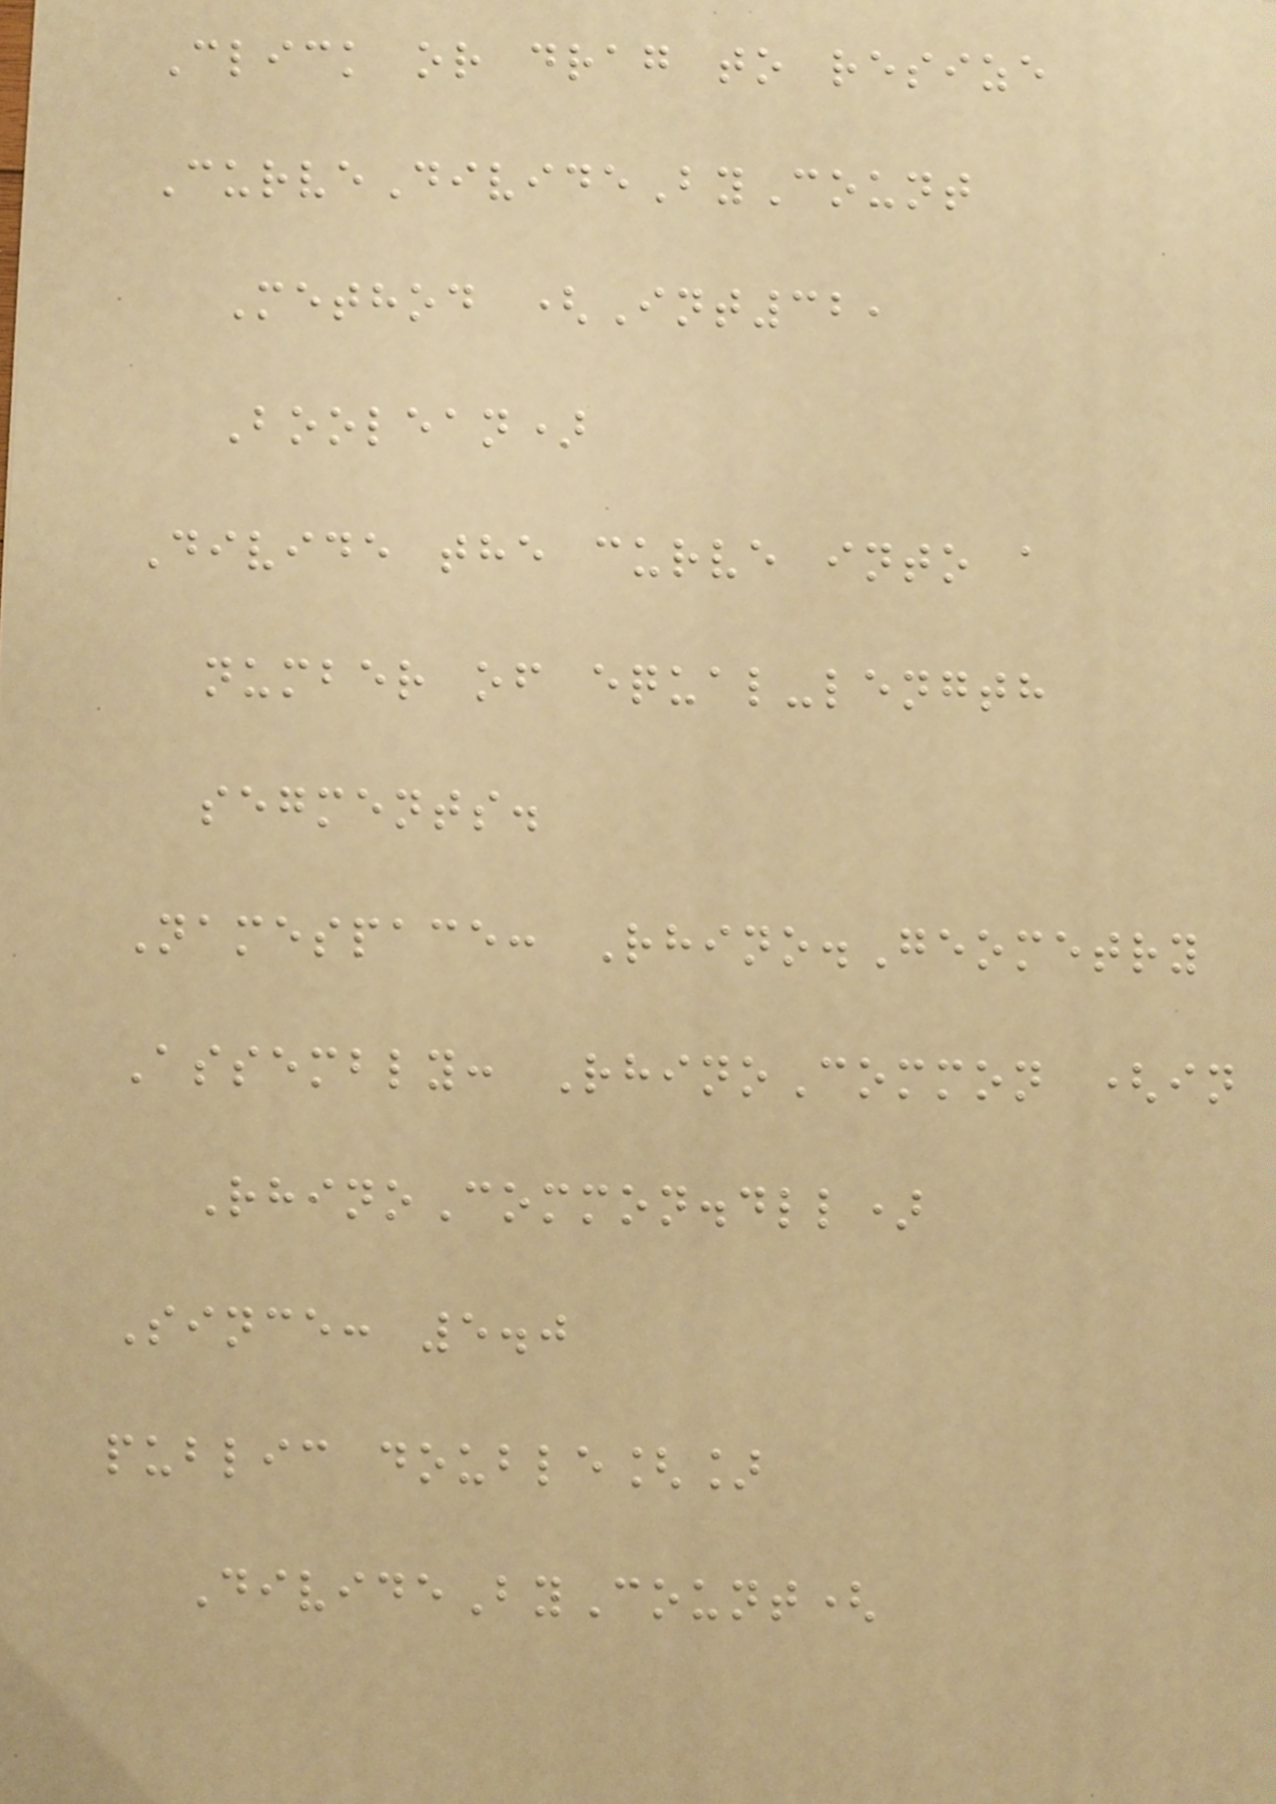Click or drag to resize
CurveDivideByCount
Method (Int32,
Boolean)
Divide the curve into a
number of equal-length
segments.
Namespace: Rhino.Geometry
Assembly: RhinoCommon (in
RhinoCommon.dll)
Since: 5.0
public double[]
DivideByCount(
